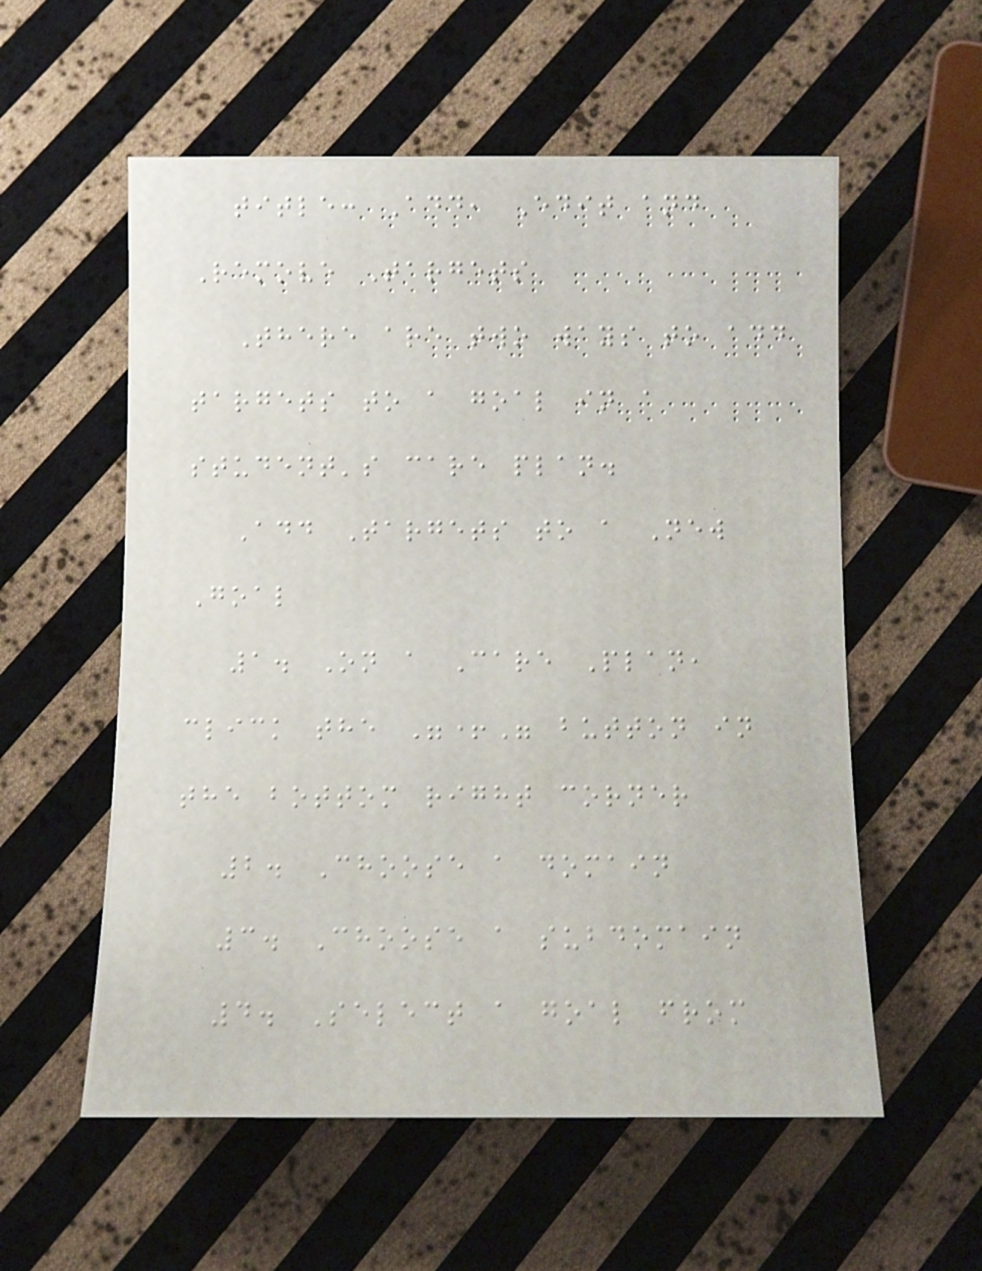title: Add, Edit and
Remove Targets
There are two ways to add
targets to a goal in a
student's care plan.
Add Targets to a New
Goal
1. On a Care Plan,
click the "+" button in
the bottom right corner
2. Choose a domain
3. Choose a subdomain
4. Select a goal from
